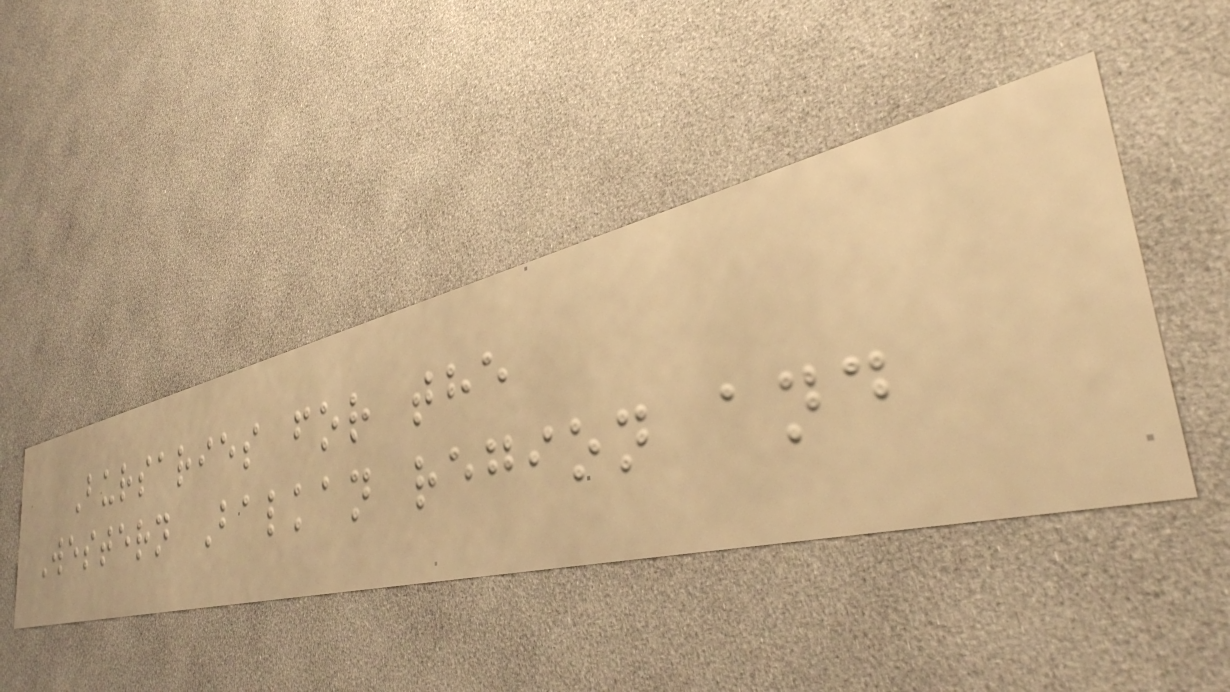Bursaries for the
Western Balkan region and
